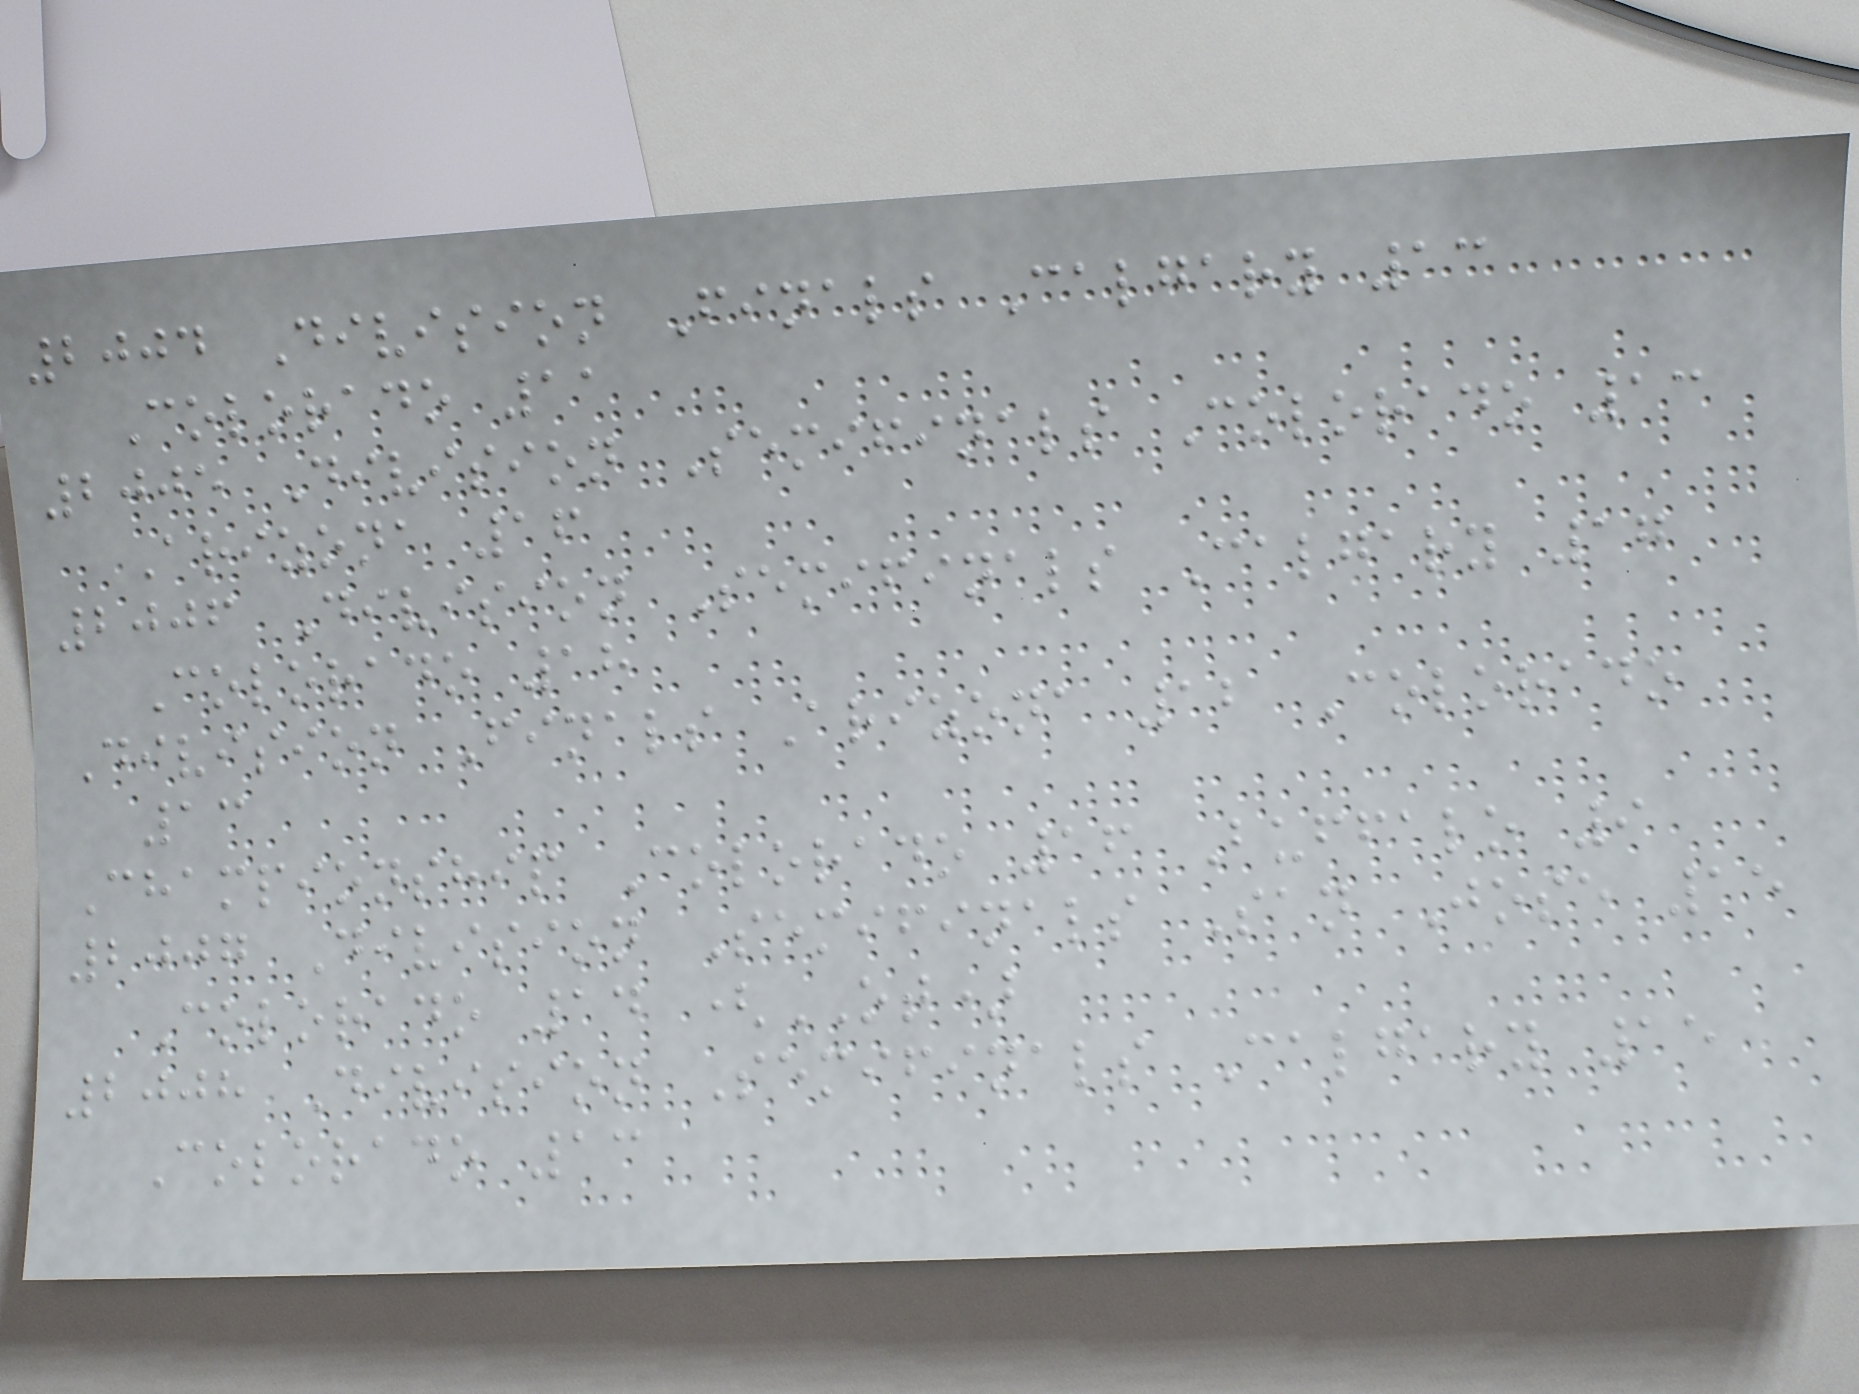2004 Division Finals Calgary 13
Colorado 11
2005 Division Semifinals Colorado 13
Arizona 16
2006 Division Semifinals Calgary 17
Colorado 18
Division Finals Arizona 12 Colorado
13
Championship Colorado 16 Buffalo 9
2007 Division Semifinals San Jose 15
Colorado 14 (OT)
2008 Division Semifinals Calgary 15
Colorado 13
